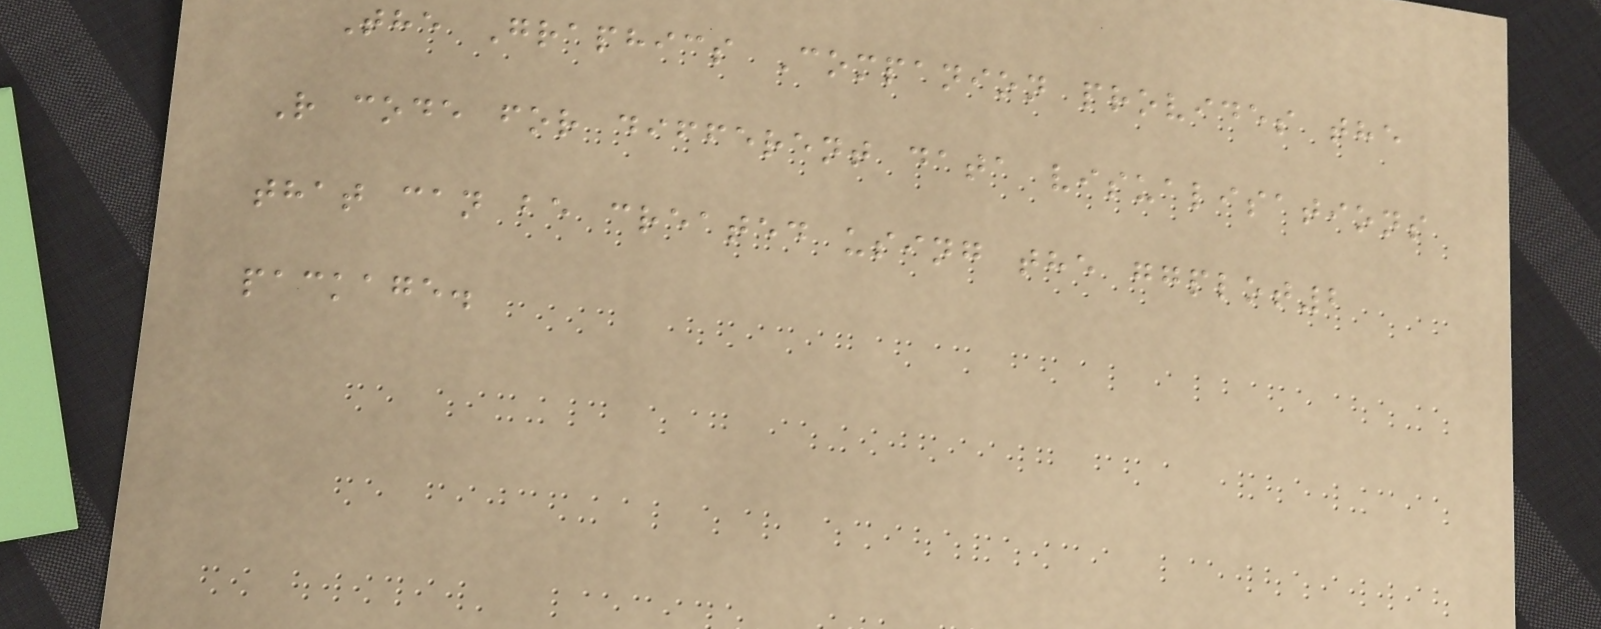The Graphics Companion provides the
R code for different data visualisations
that can be created using the ggplot2
package.
